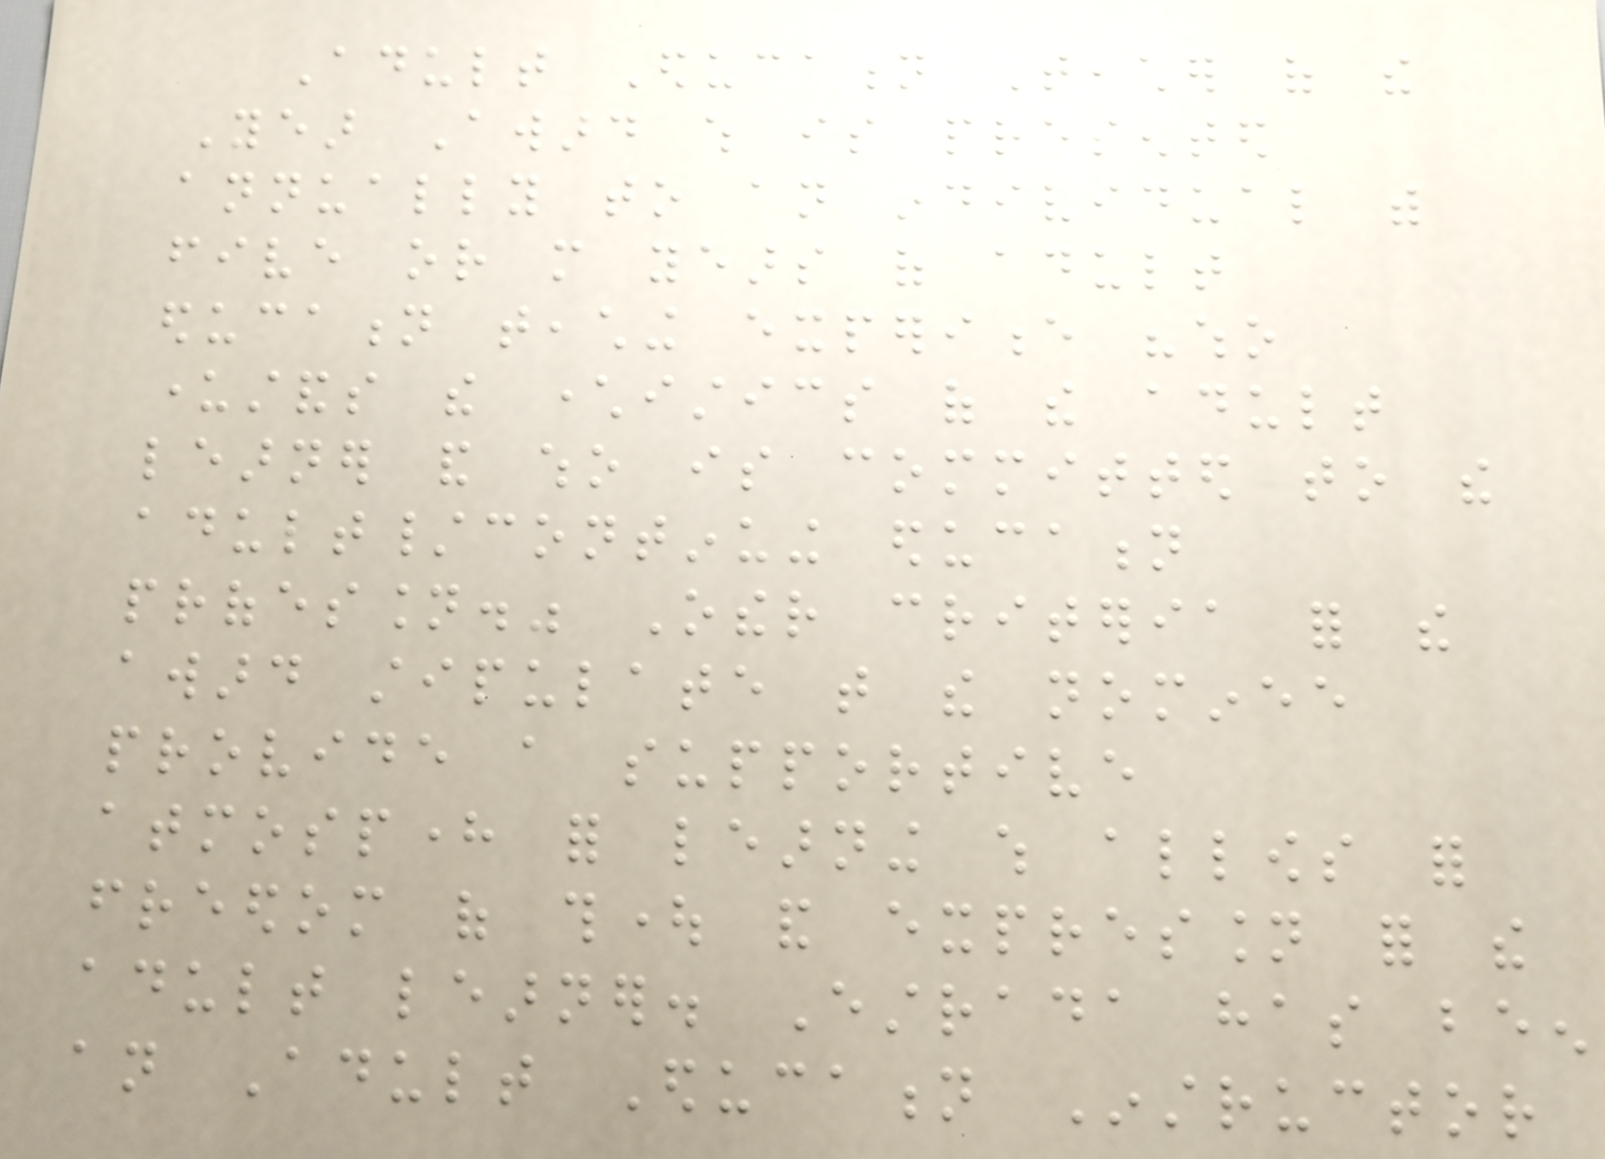Adult Education Teacher of the
Year Award which is presented
annually to an individual with
five or more years of adult
education teaching experience "who
understands the characteristics of the adult
learner and who is committed to the
adult/continuing education
profession." Other criteria for the
award stipulate that the nominee
provide a supportive
atmosphere for learning which allows for
freedom of thought and expression for the
adult learner. Estrada has been
an Adult Education Instructor
